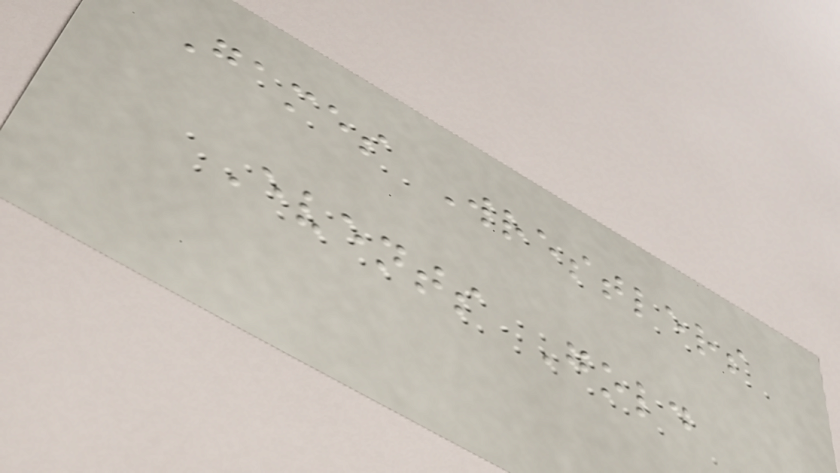Games Wrestlers
Events Gold
